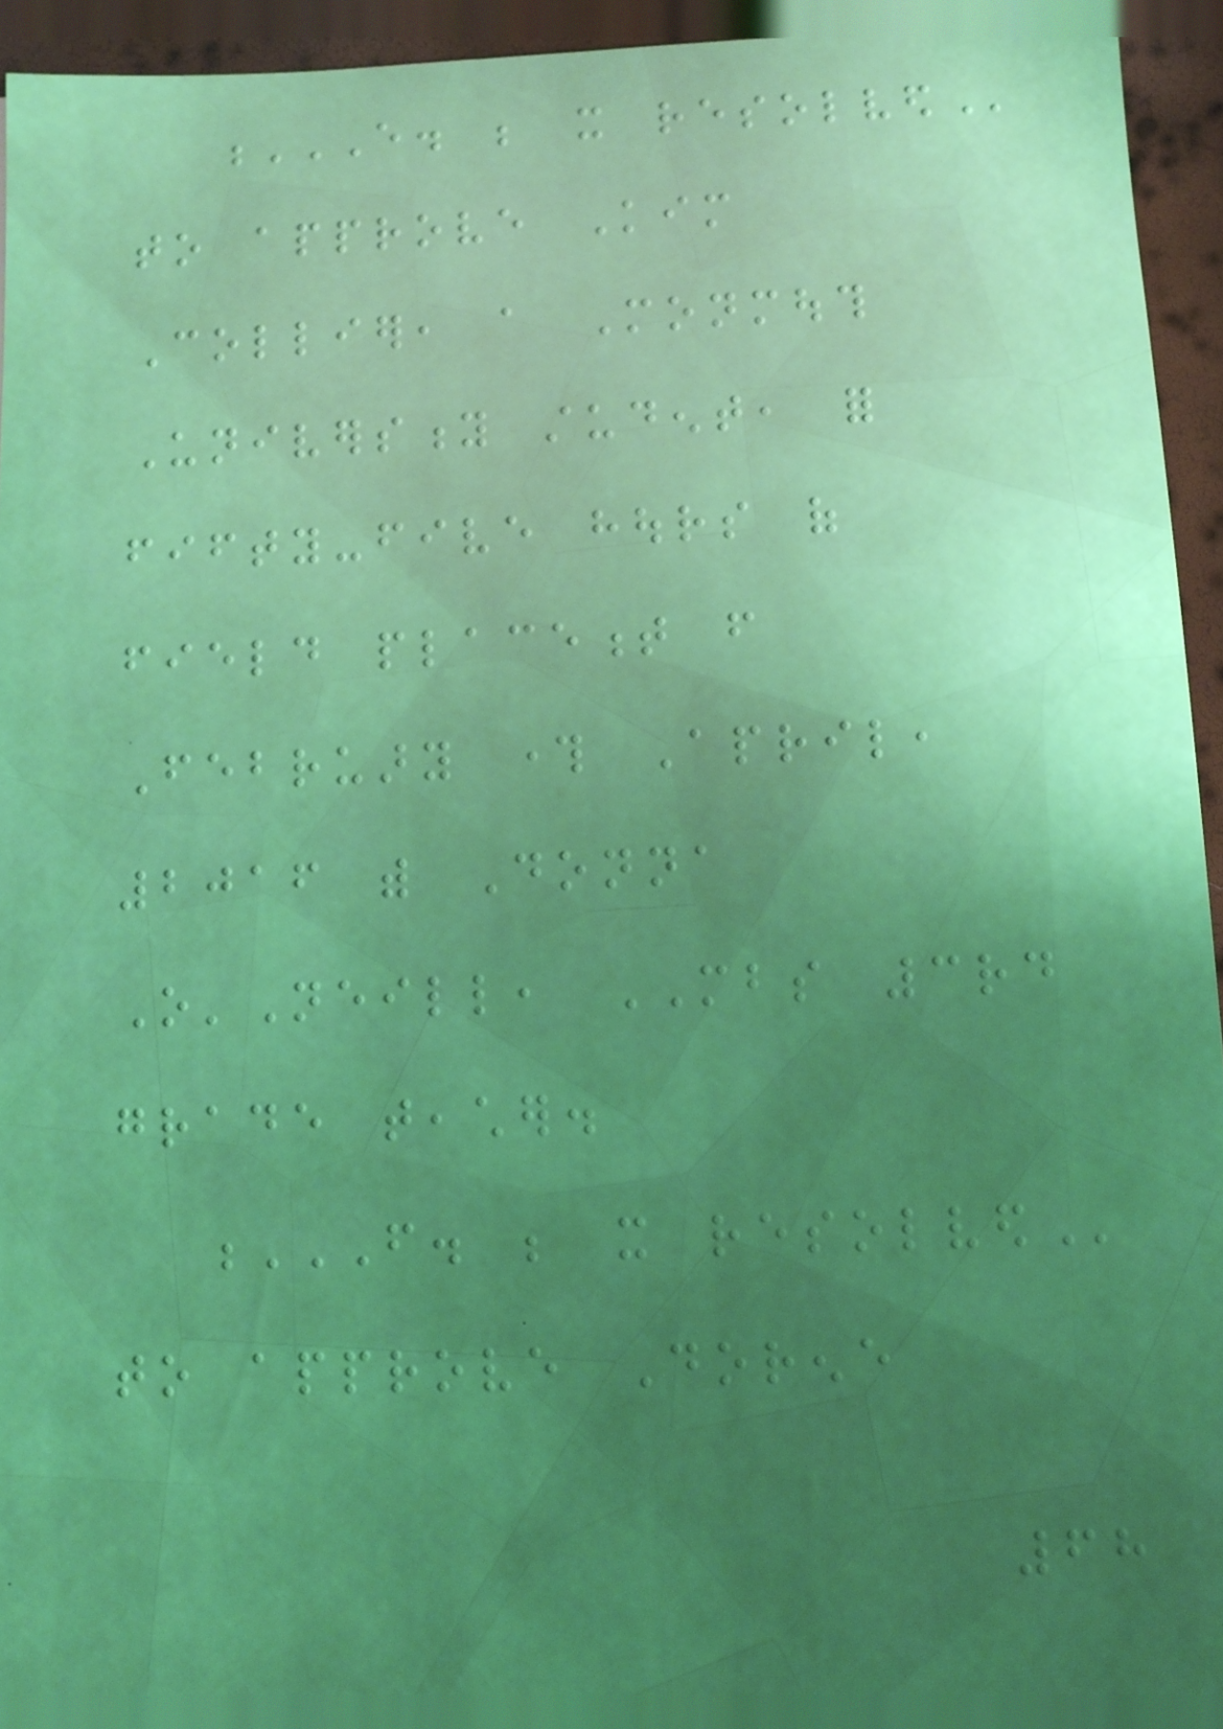E. BE IT RESOLVED
to approve Kim
Collier, a Monmouth
University student, for
fifty-five hours of
field placement from
February through April,
2016 with Donna
O'Neill, MBS 3rd
grade teacher.
F. BE IT RESOLVED
to approve Dorene
68
